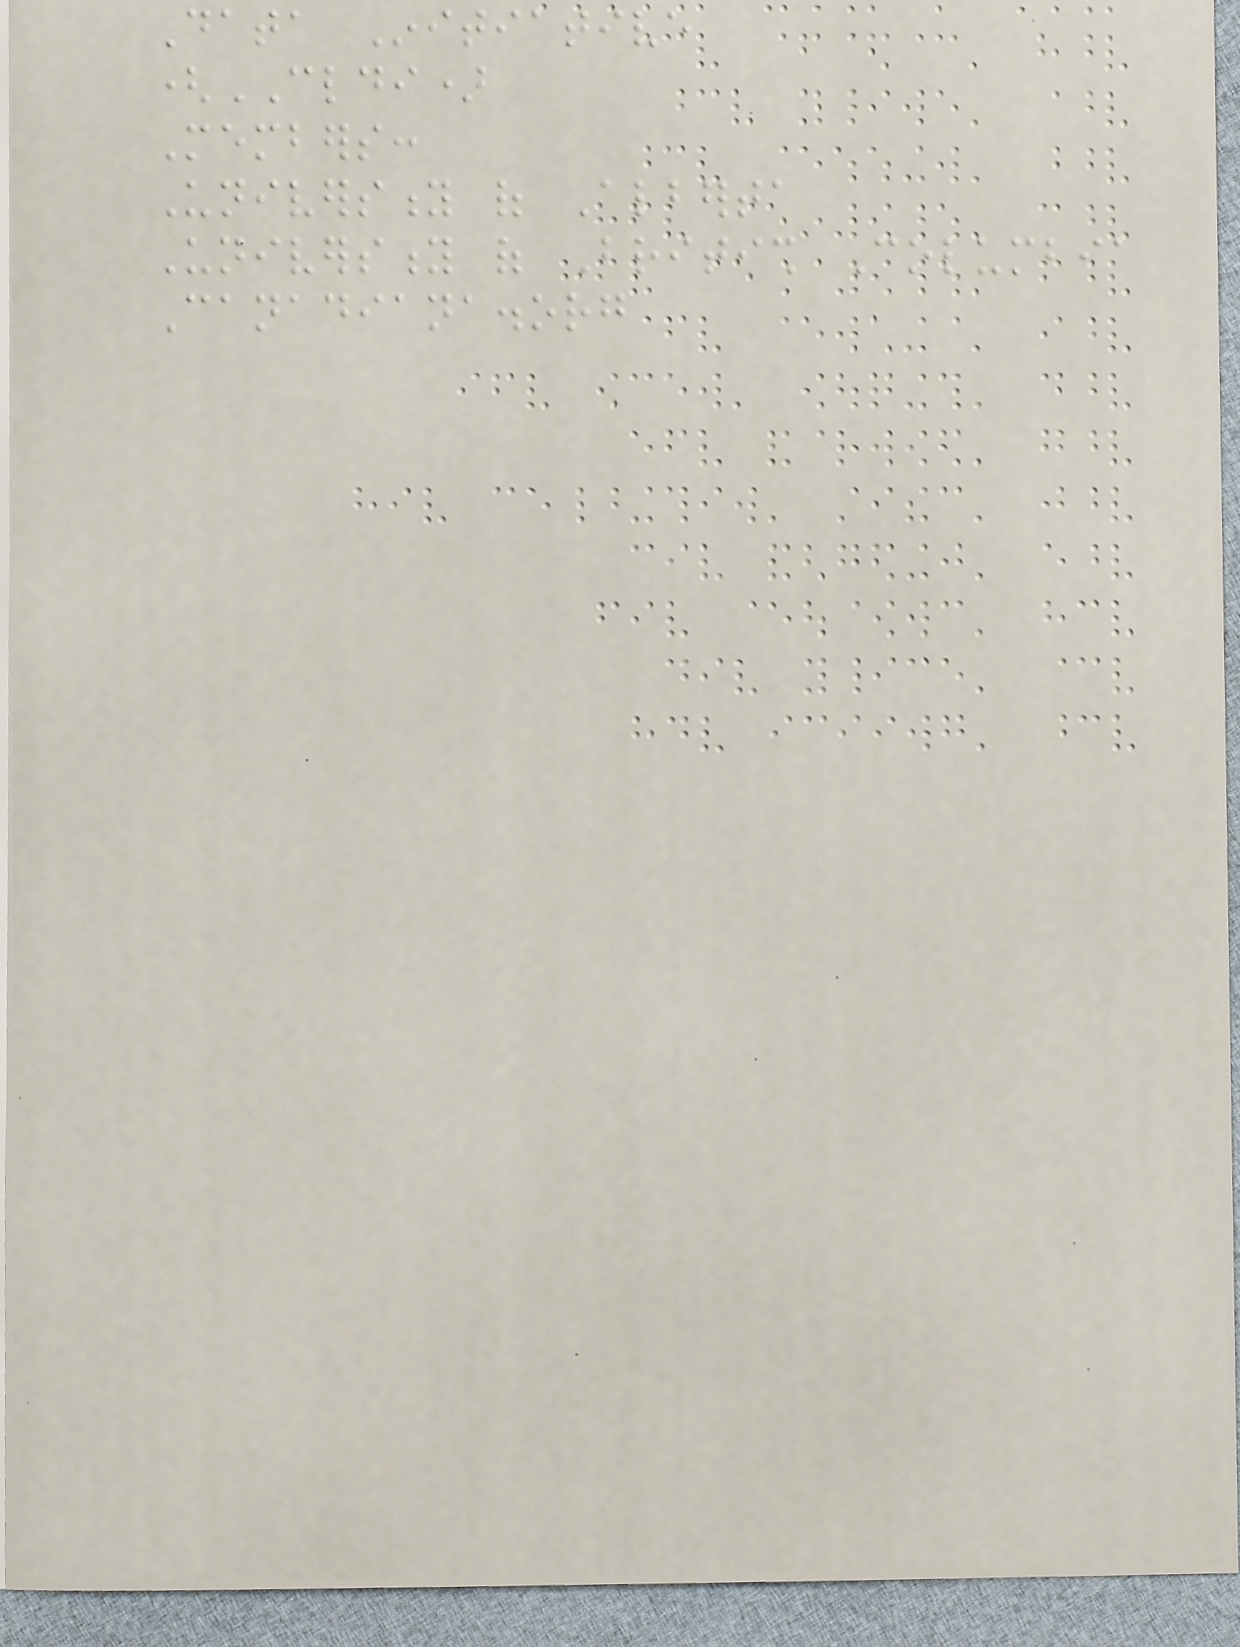Data Initiative
(CLDI)
Members:
University of Alberta
University of British Columbia
Canadiana.org
